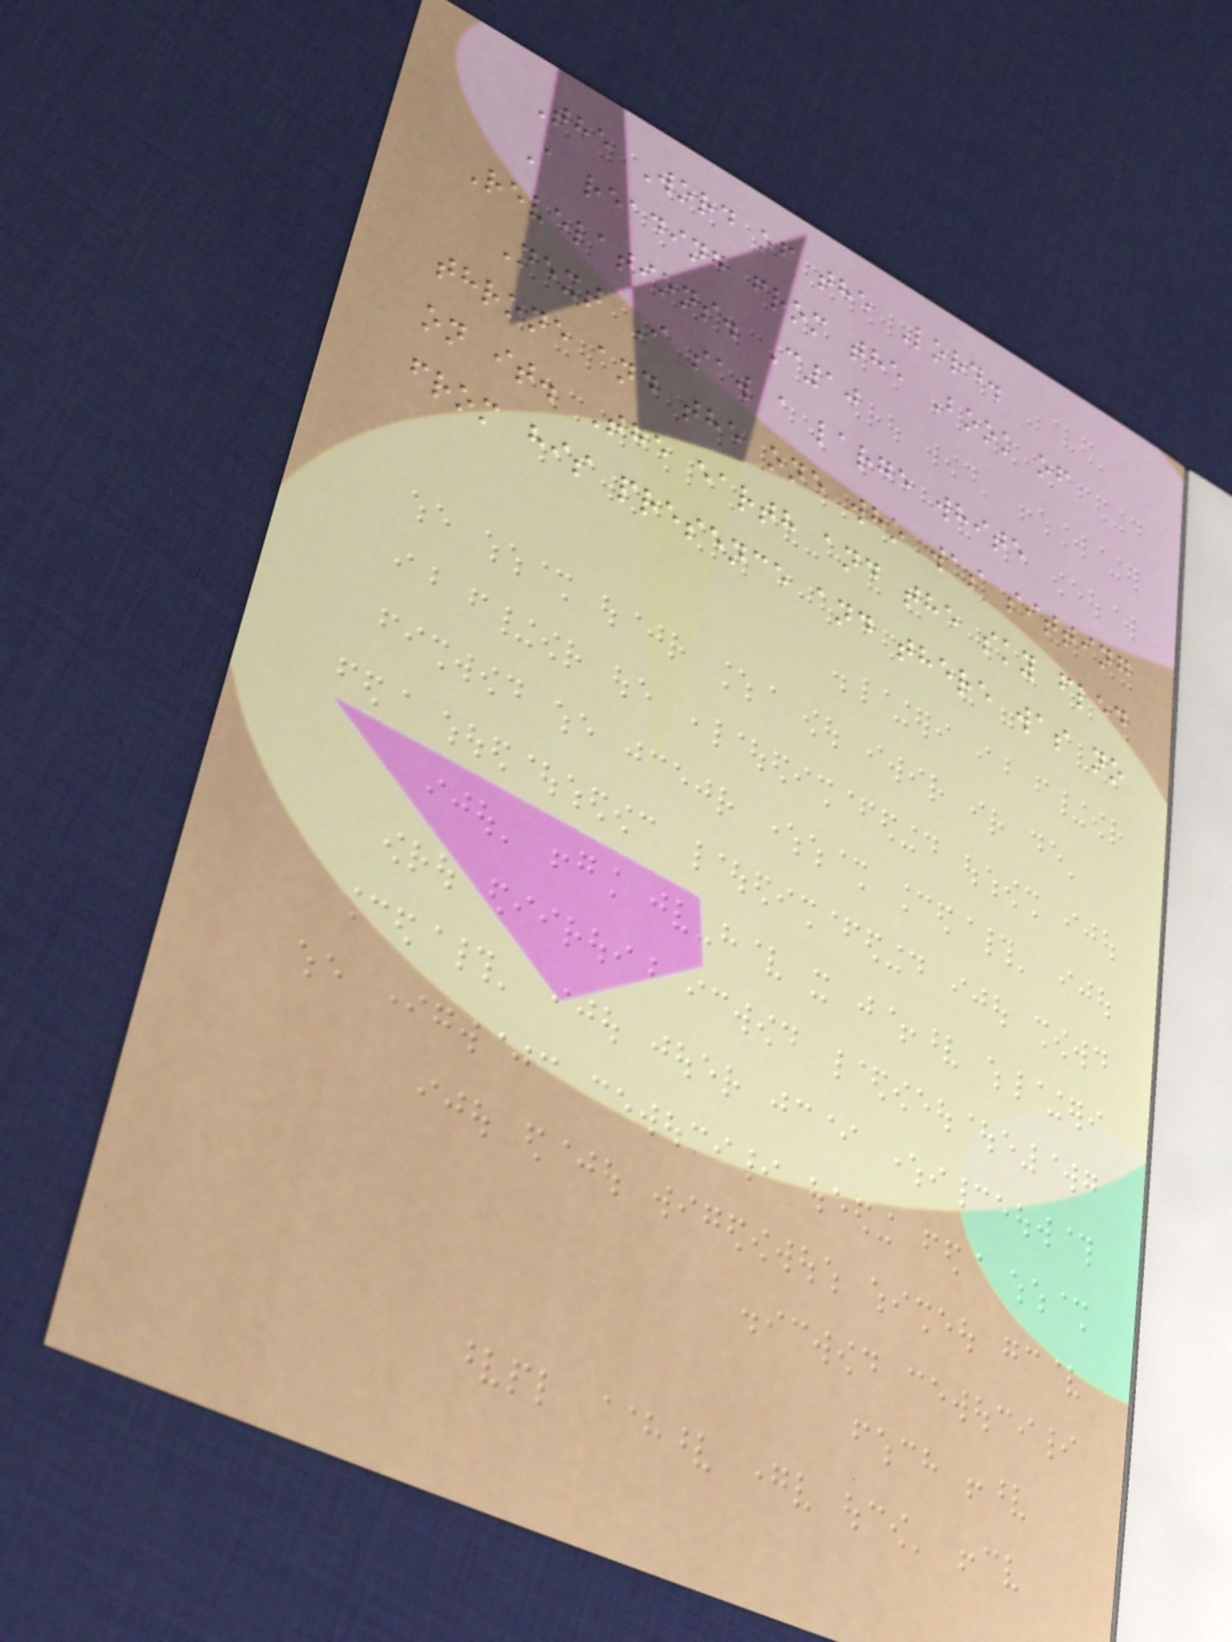The Word of the Lord.
A reading from the Book of
Revelations. C10
Next I saw a large white
throne and the one who was sitting
on it. The earth and the sky fled
from his presence and there was no
